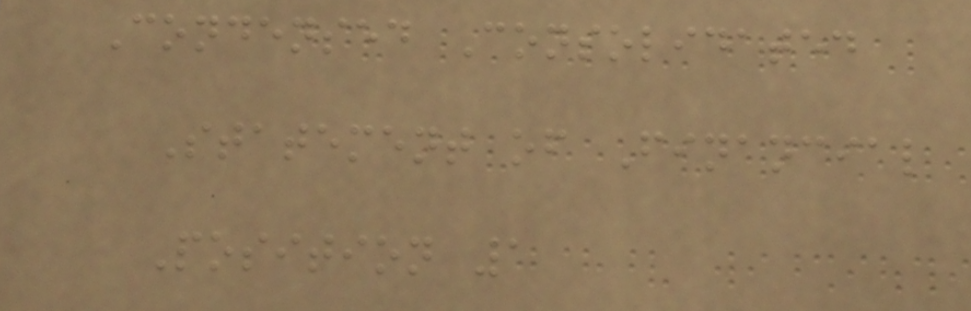Condensed Consolidated
Statement of Financial
Position 1
